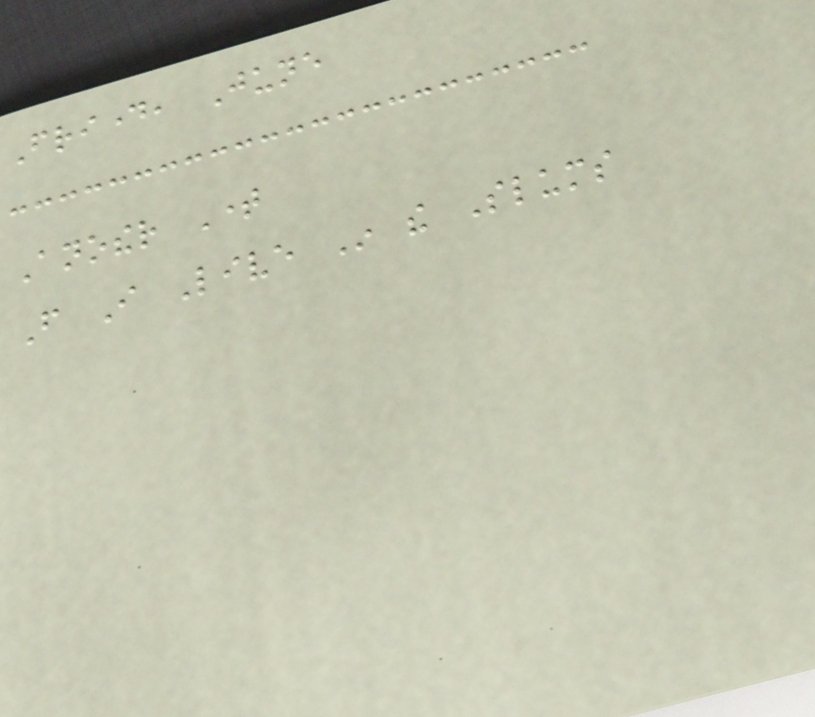Friday, June
Another Time
From I Live In the Slums
